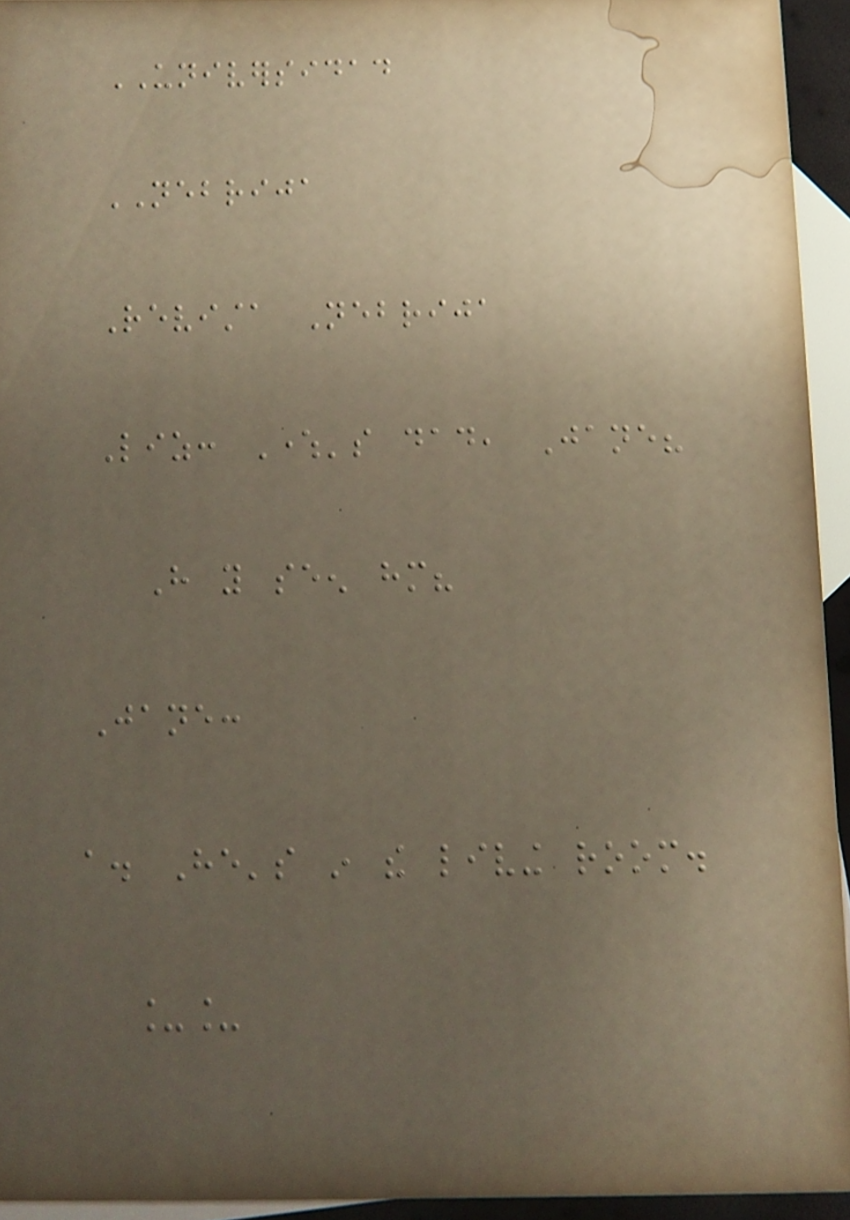UNIVERSIDAD
NEBRIJA
Revista Nebrija
Liz: Where's dad, Jane?
Have you seen him?
Jane:
a. He's in the living room.
__
